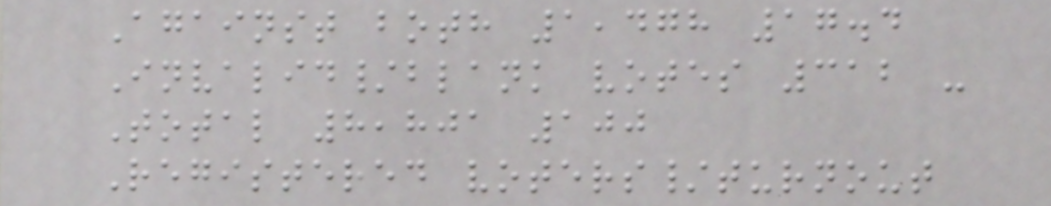Against both 1,478 17.4
Invalid/blank votes 312 -
Total 8,801 100
Registered voters/turnout
